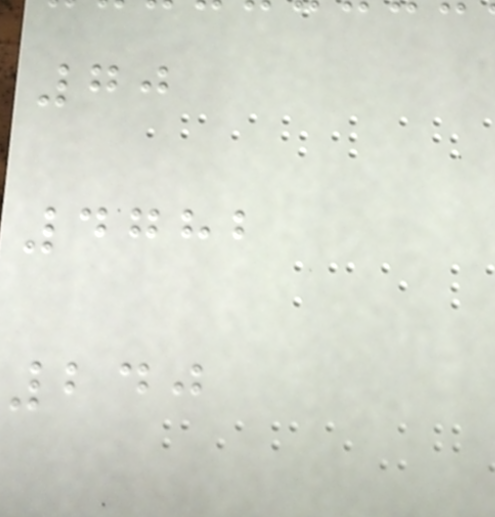70
4782
240
